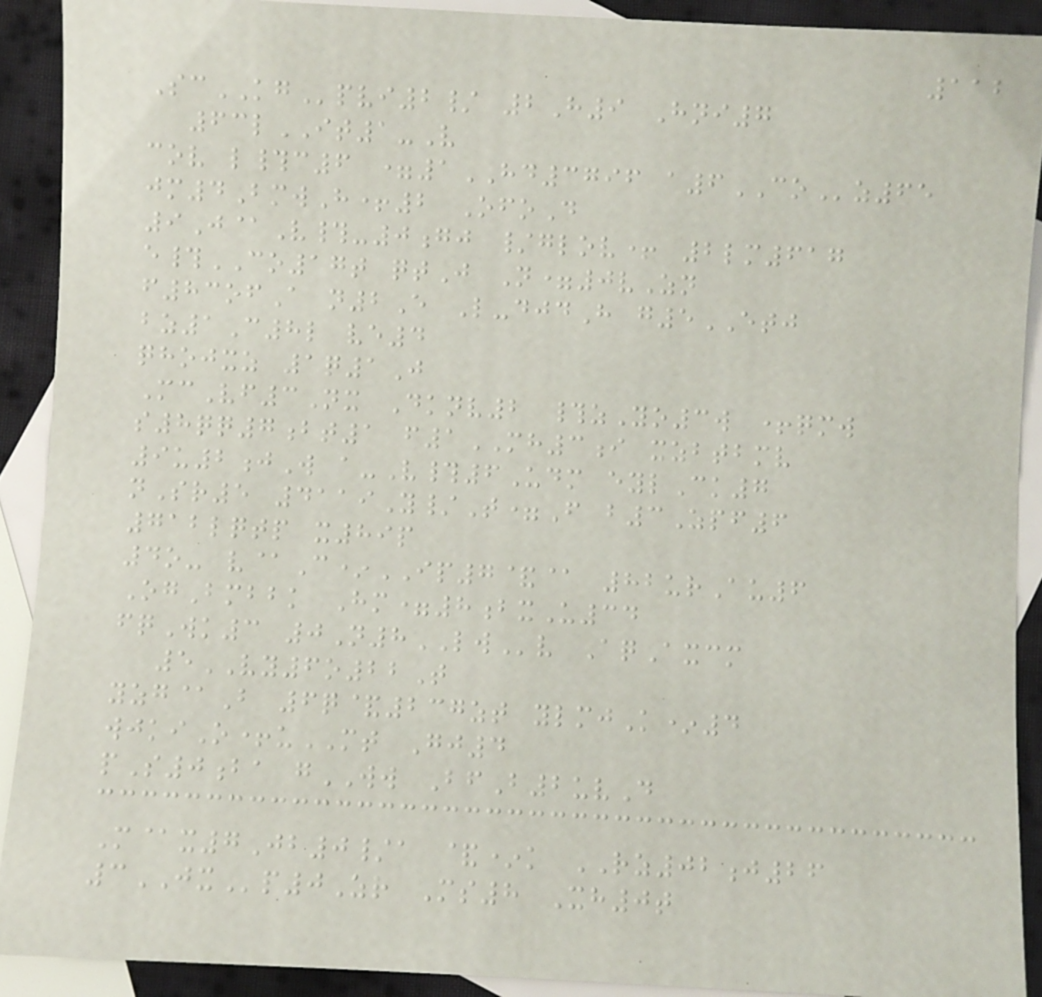112
ScKGpvi2/ 2H9 Hni7
63lIT1-V
cov l#c6 =1HD3796 a6COz65
jm4BmwH+2 OfoD
9J@V#-0gj /glov+ 2lm617
e#CO17t qtJ N=0vZn
f83ofA n2E L-djdH g5ETJ
bz1C8l ve4
qhojxz 1q1J
McVf3Nx Dknv2 #zYo3w +qmw
s8qq7bt1 f1MH3i xzbtbmv
9u2jW a-V#6Udm eylCk7
nSr5 4119Y/T=F b3Zpf6
712lqtp x89p
4o- v@C*IP7&@ 82urAu6
OgBmbbk Hm=8bxU34
fqWk3 0N8LWv AqAxcm
5VY6o22T
yzg@B 6q&237zt ylmjK*4
wjkiO+uMT Gj4
pS0ba gWW BfB2uvD
M@x7Jb0/a &*k RZ02j26
3JXp0Zr Ms8 Xh0t
